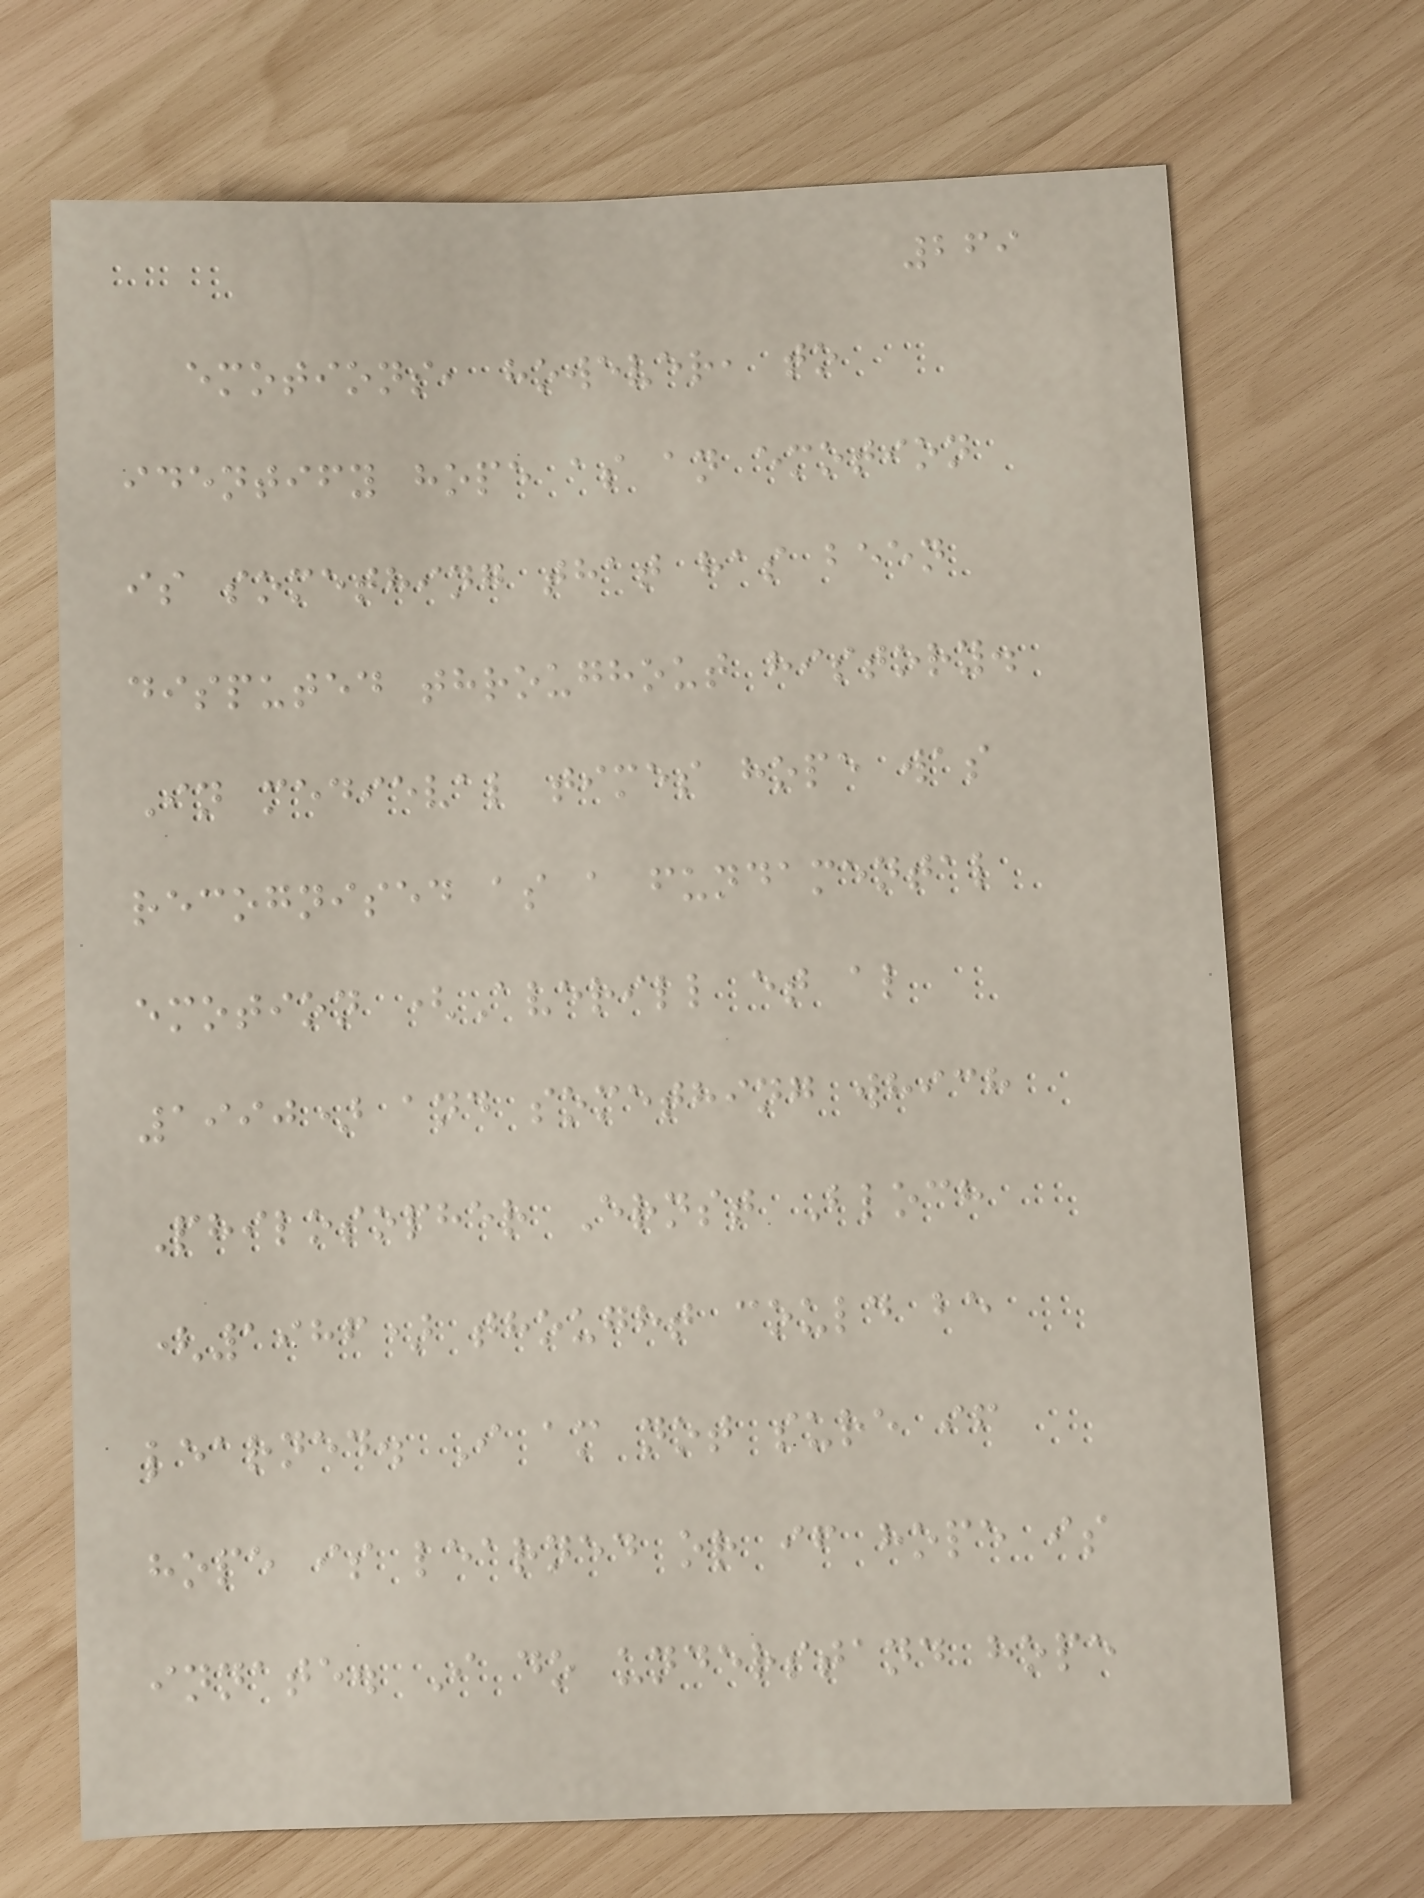269
emotions, however, to
identify hope as an emotion
is something that has been
disputed throughout history.
In medieval times hope was
recognised as a fundamental
emotion (Averill et al
1990) and something which
Philosopher Ernst Bloch
(1986) thought could be
learned. I am not sure if
hope is learned or if hope is
innate. I do understand hope
